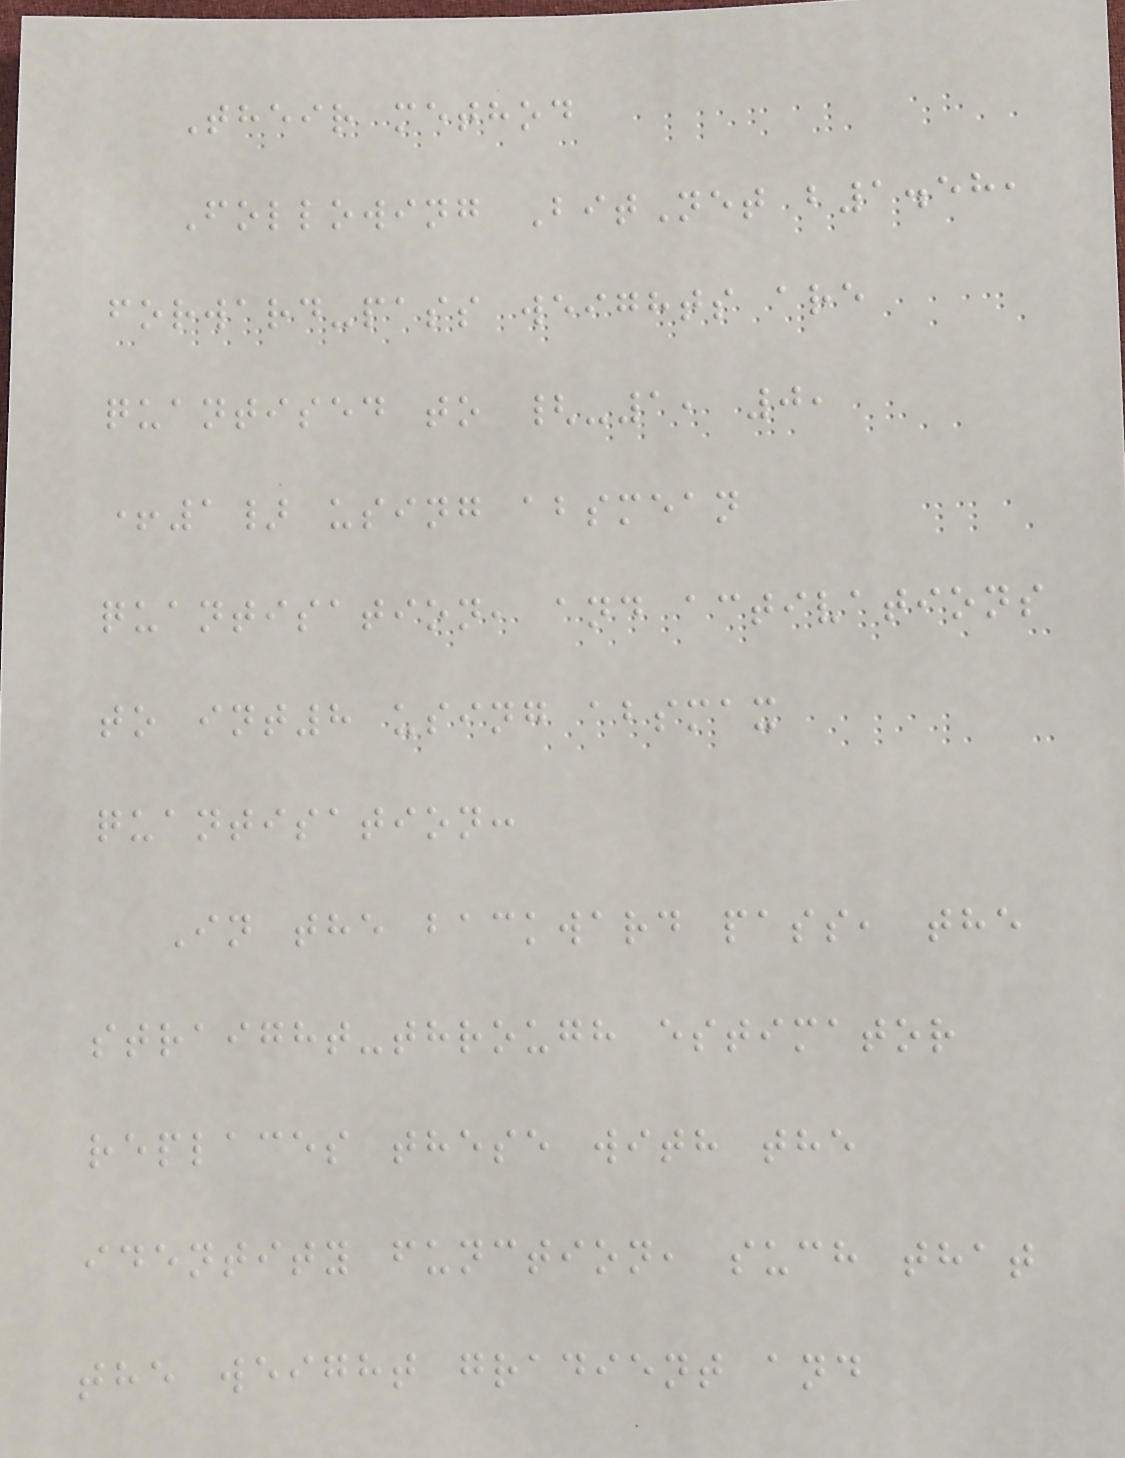Their method
Following BitNet b1.58,
forward-pass weights are
quantised to {-1, 0,
+1} using absmean
quantisation, and activations
to int8 using absmax
quantisation:
In the backward pass, the
straight-through estimator
replaces these with the
identity function, such that
the weight gradient and
